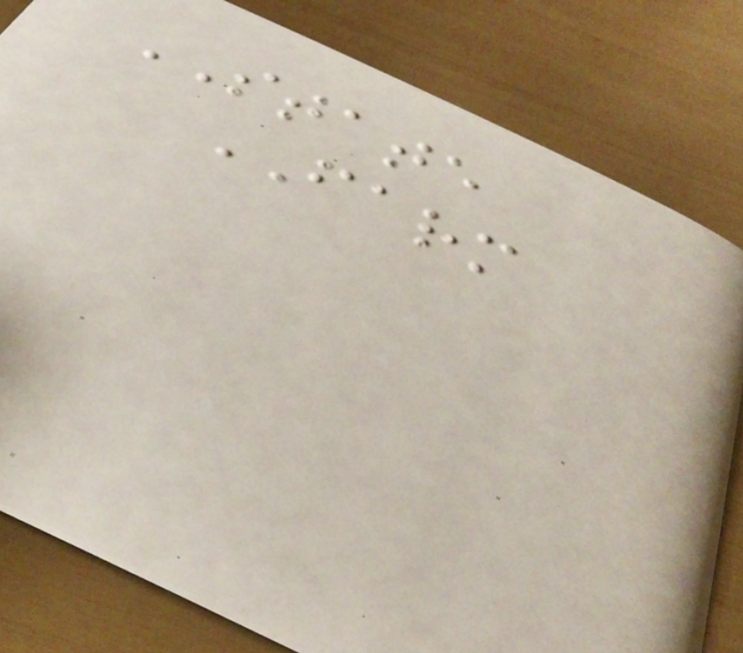STATE
FARM
